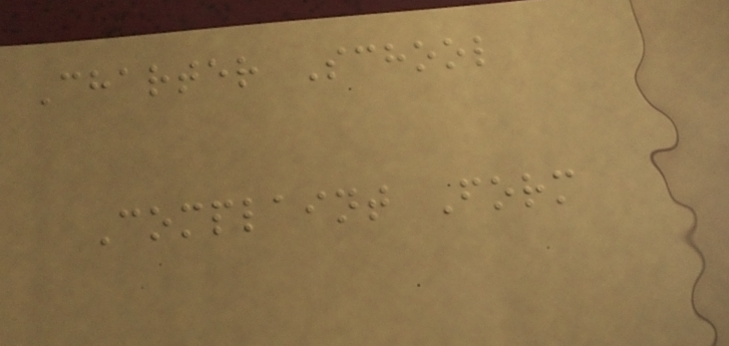Charter School
Complaint Form
